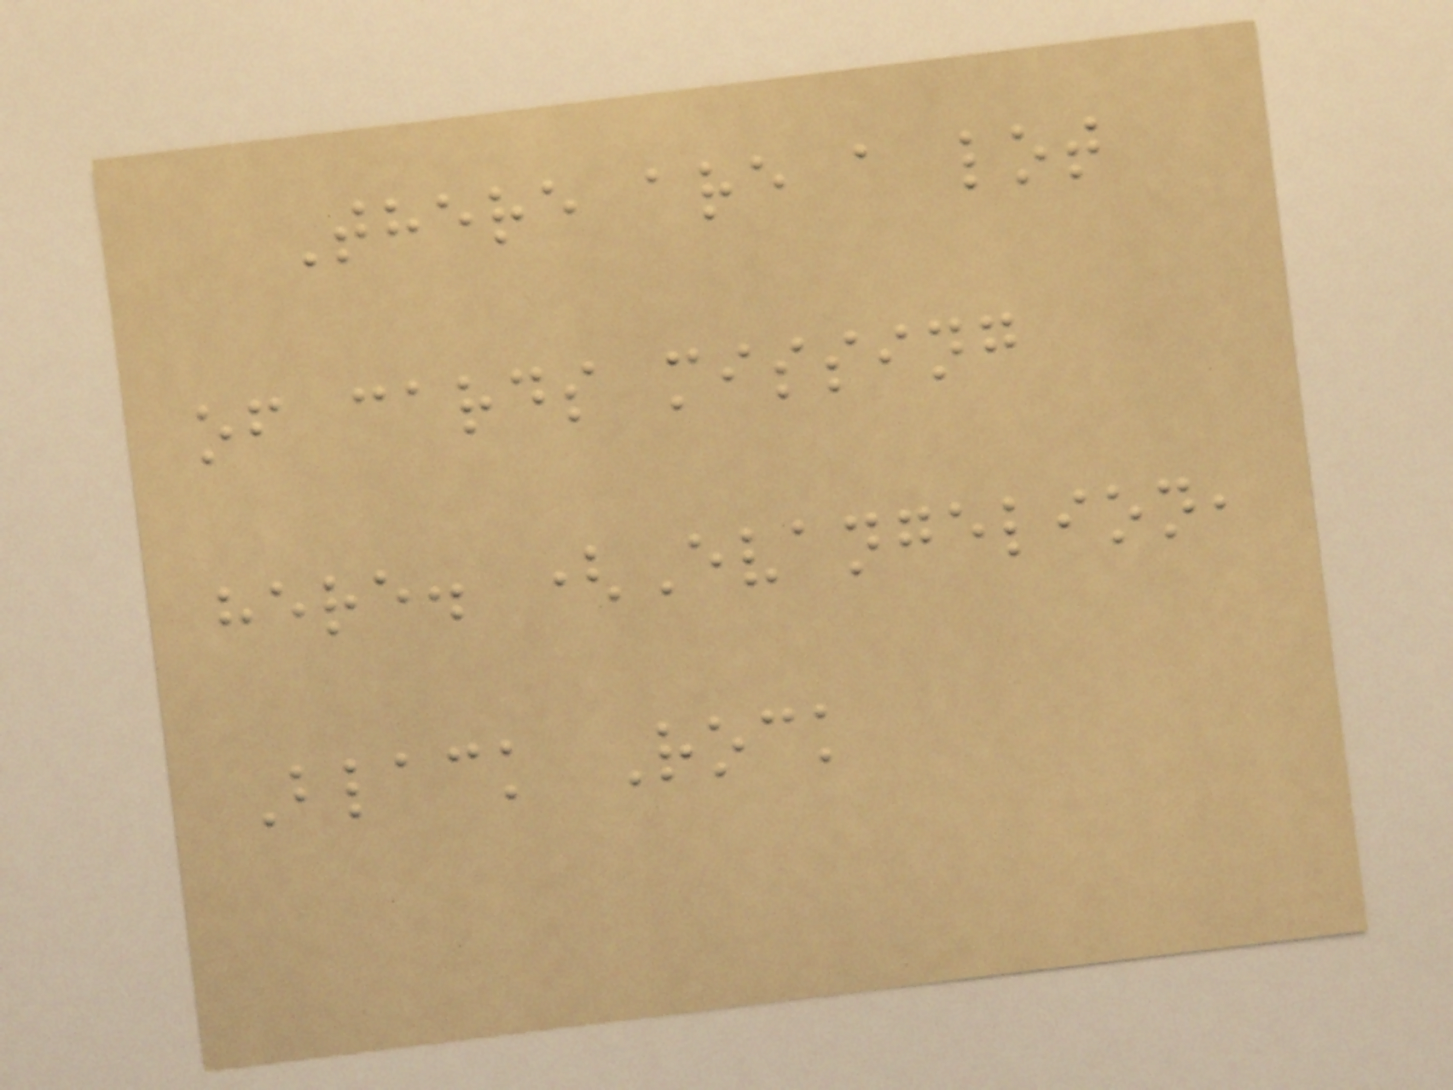There are a lot
of cards missing
here. (Evangelion,
Black Rock
